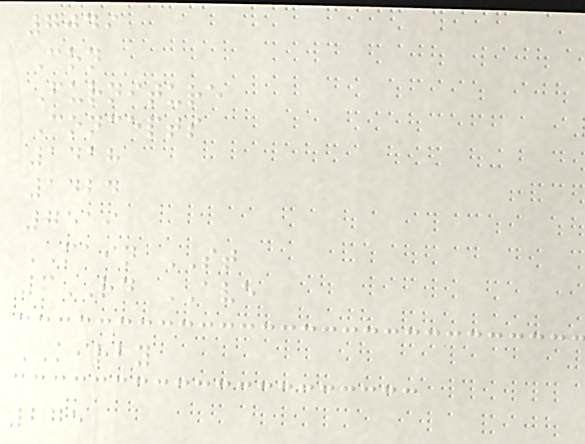7049
Con
Furniture
Concepts
1418
1424
7519
MAIN ST
3RD AVE
KIRBY
275
